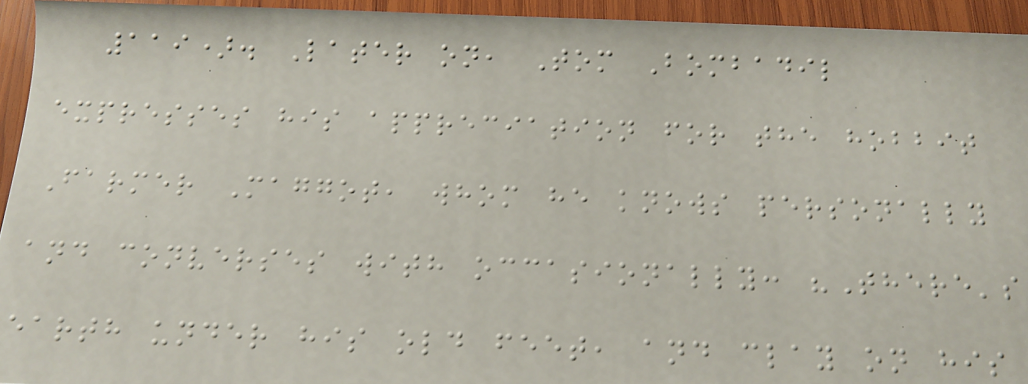119). Later on, Tom Bombadil
expresses his appreciation for the hobbit
Farmer Maggot, whom he knows personally
and converses with occasionally: "There's
earth under his old feet, and clay on his
